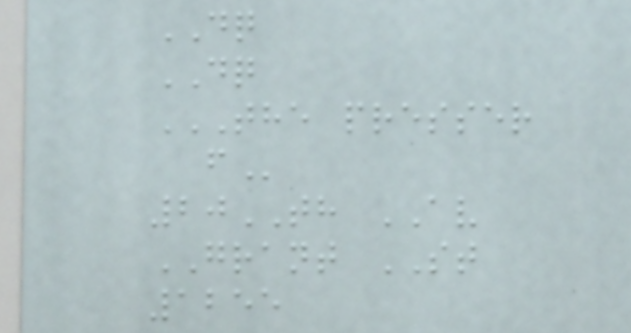DQ
DQ
THE PRESSER
F
20TH AV
GRANT ST
1255
